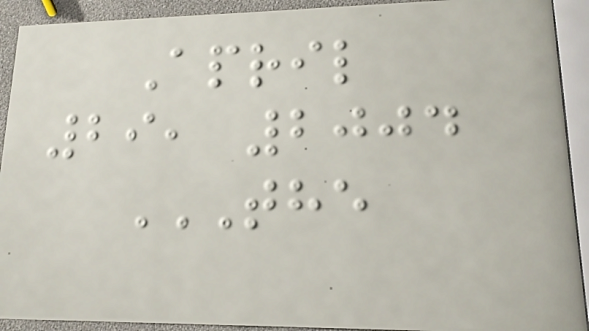April
29, 2004
THE
